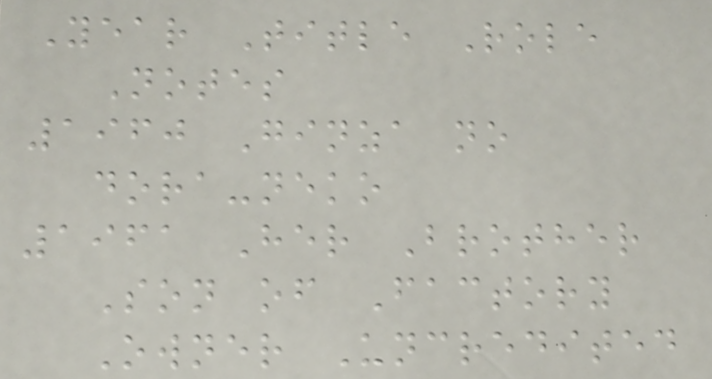Year Title Role
Notes
1960 Ginza no
dora-neko
1961 Her Brother
Son of Factory
Owner Uncredited
